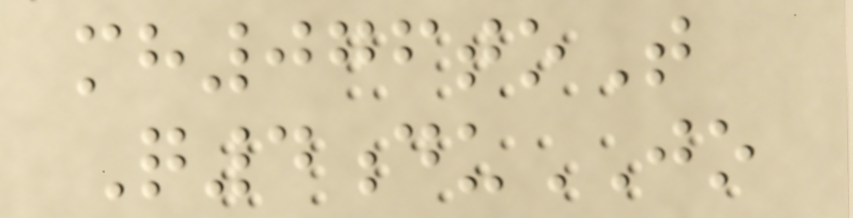mh076toT
Q4duJO
